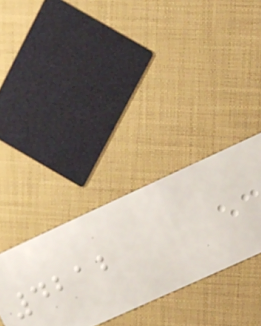4212
